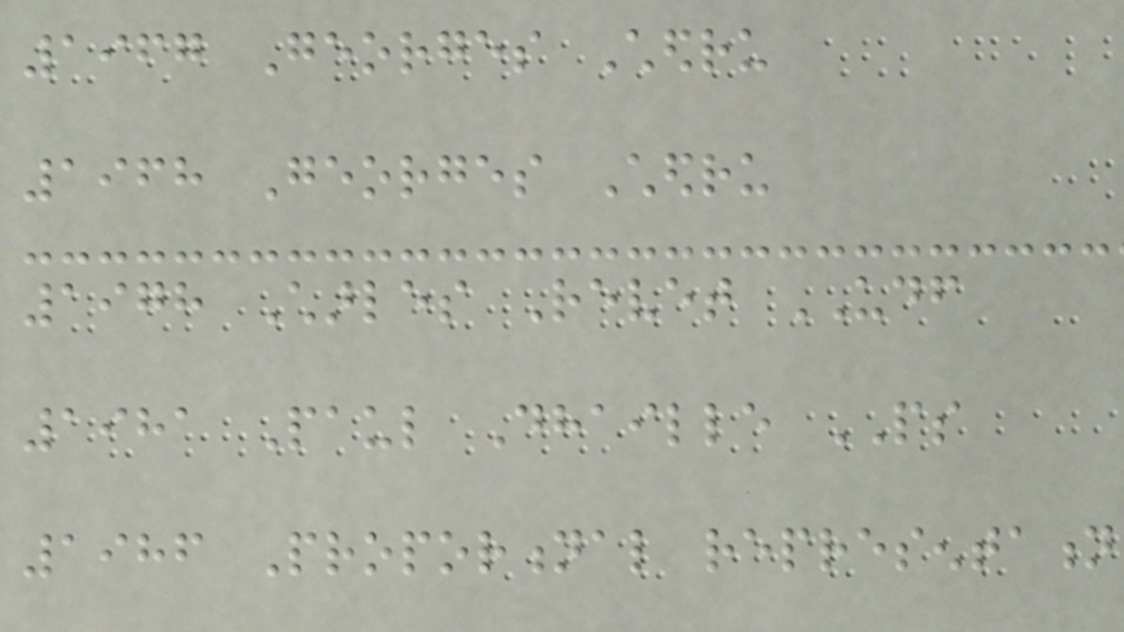1967 Georges Chedru
1968 Georges Chedru
1978 Charles Revet UDF
1981 Paul Dhaille PS
1986 Proportional representation
